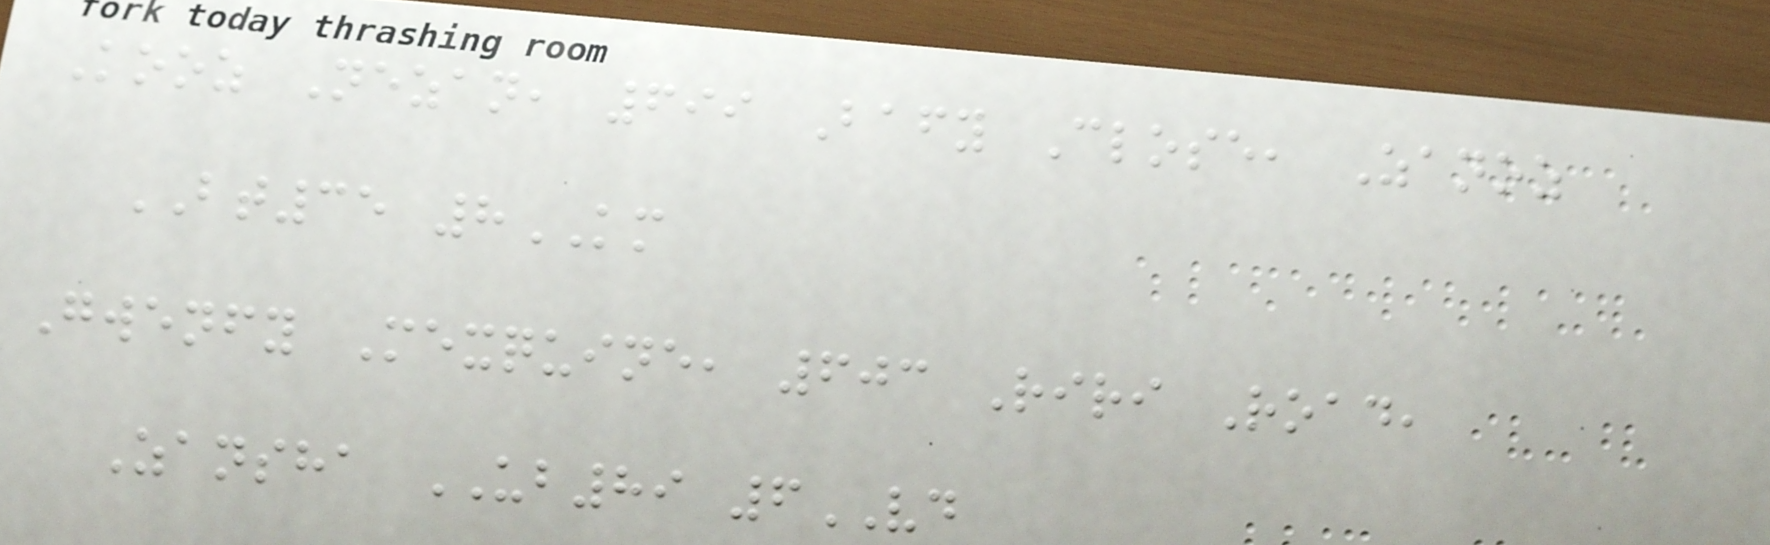Kooz Nezan, 699 Bafy Close, Zanoz
BT35 8KM
Gwenfy Mexquine, 603 Riri Road,
Zansha UB89 6VD
